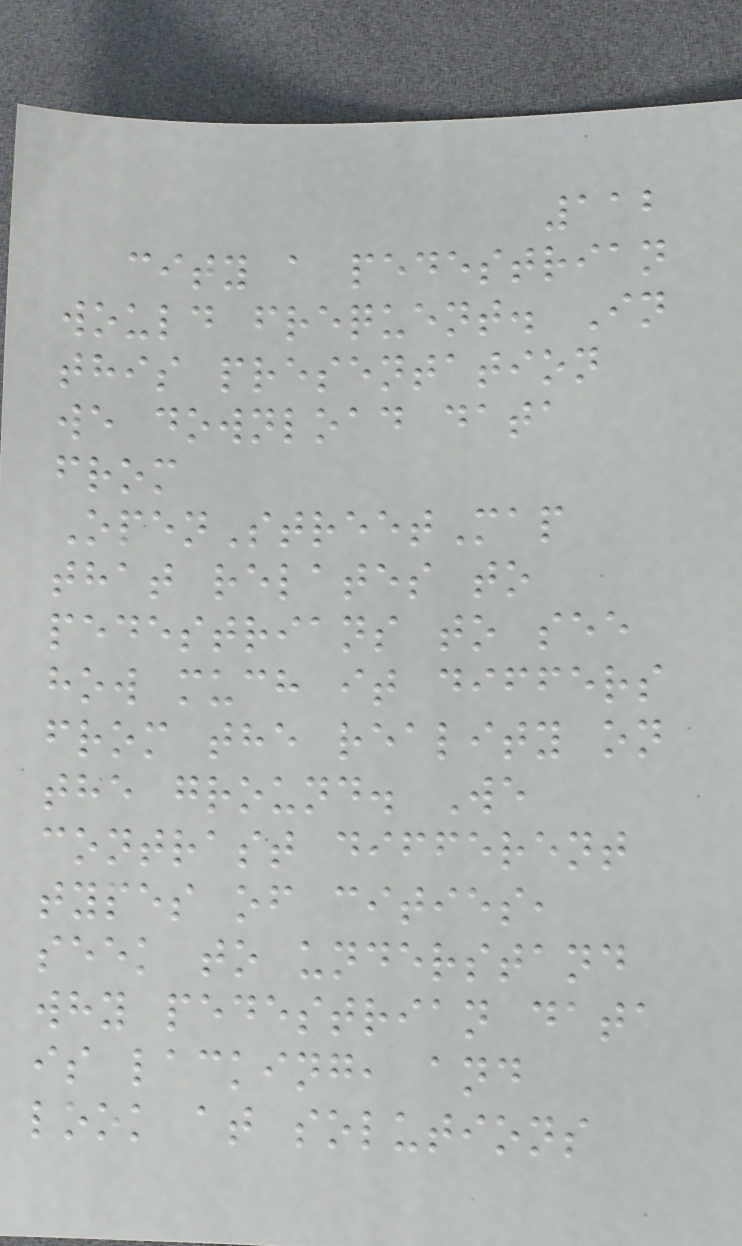112
city a pedestrian
would frequent. In
this presentation
we download data
from
OpenStreetMap
that relates to
pedestrians to see
how much it differs
from the reality on
the ground. We
contrast different
types of cities,
seek to understand
why pedestrian data
is lacking, and
look at solutions
